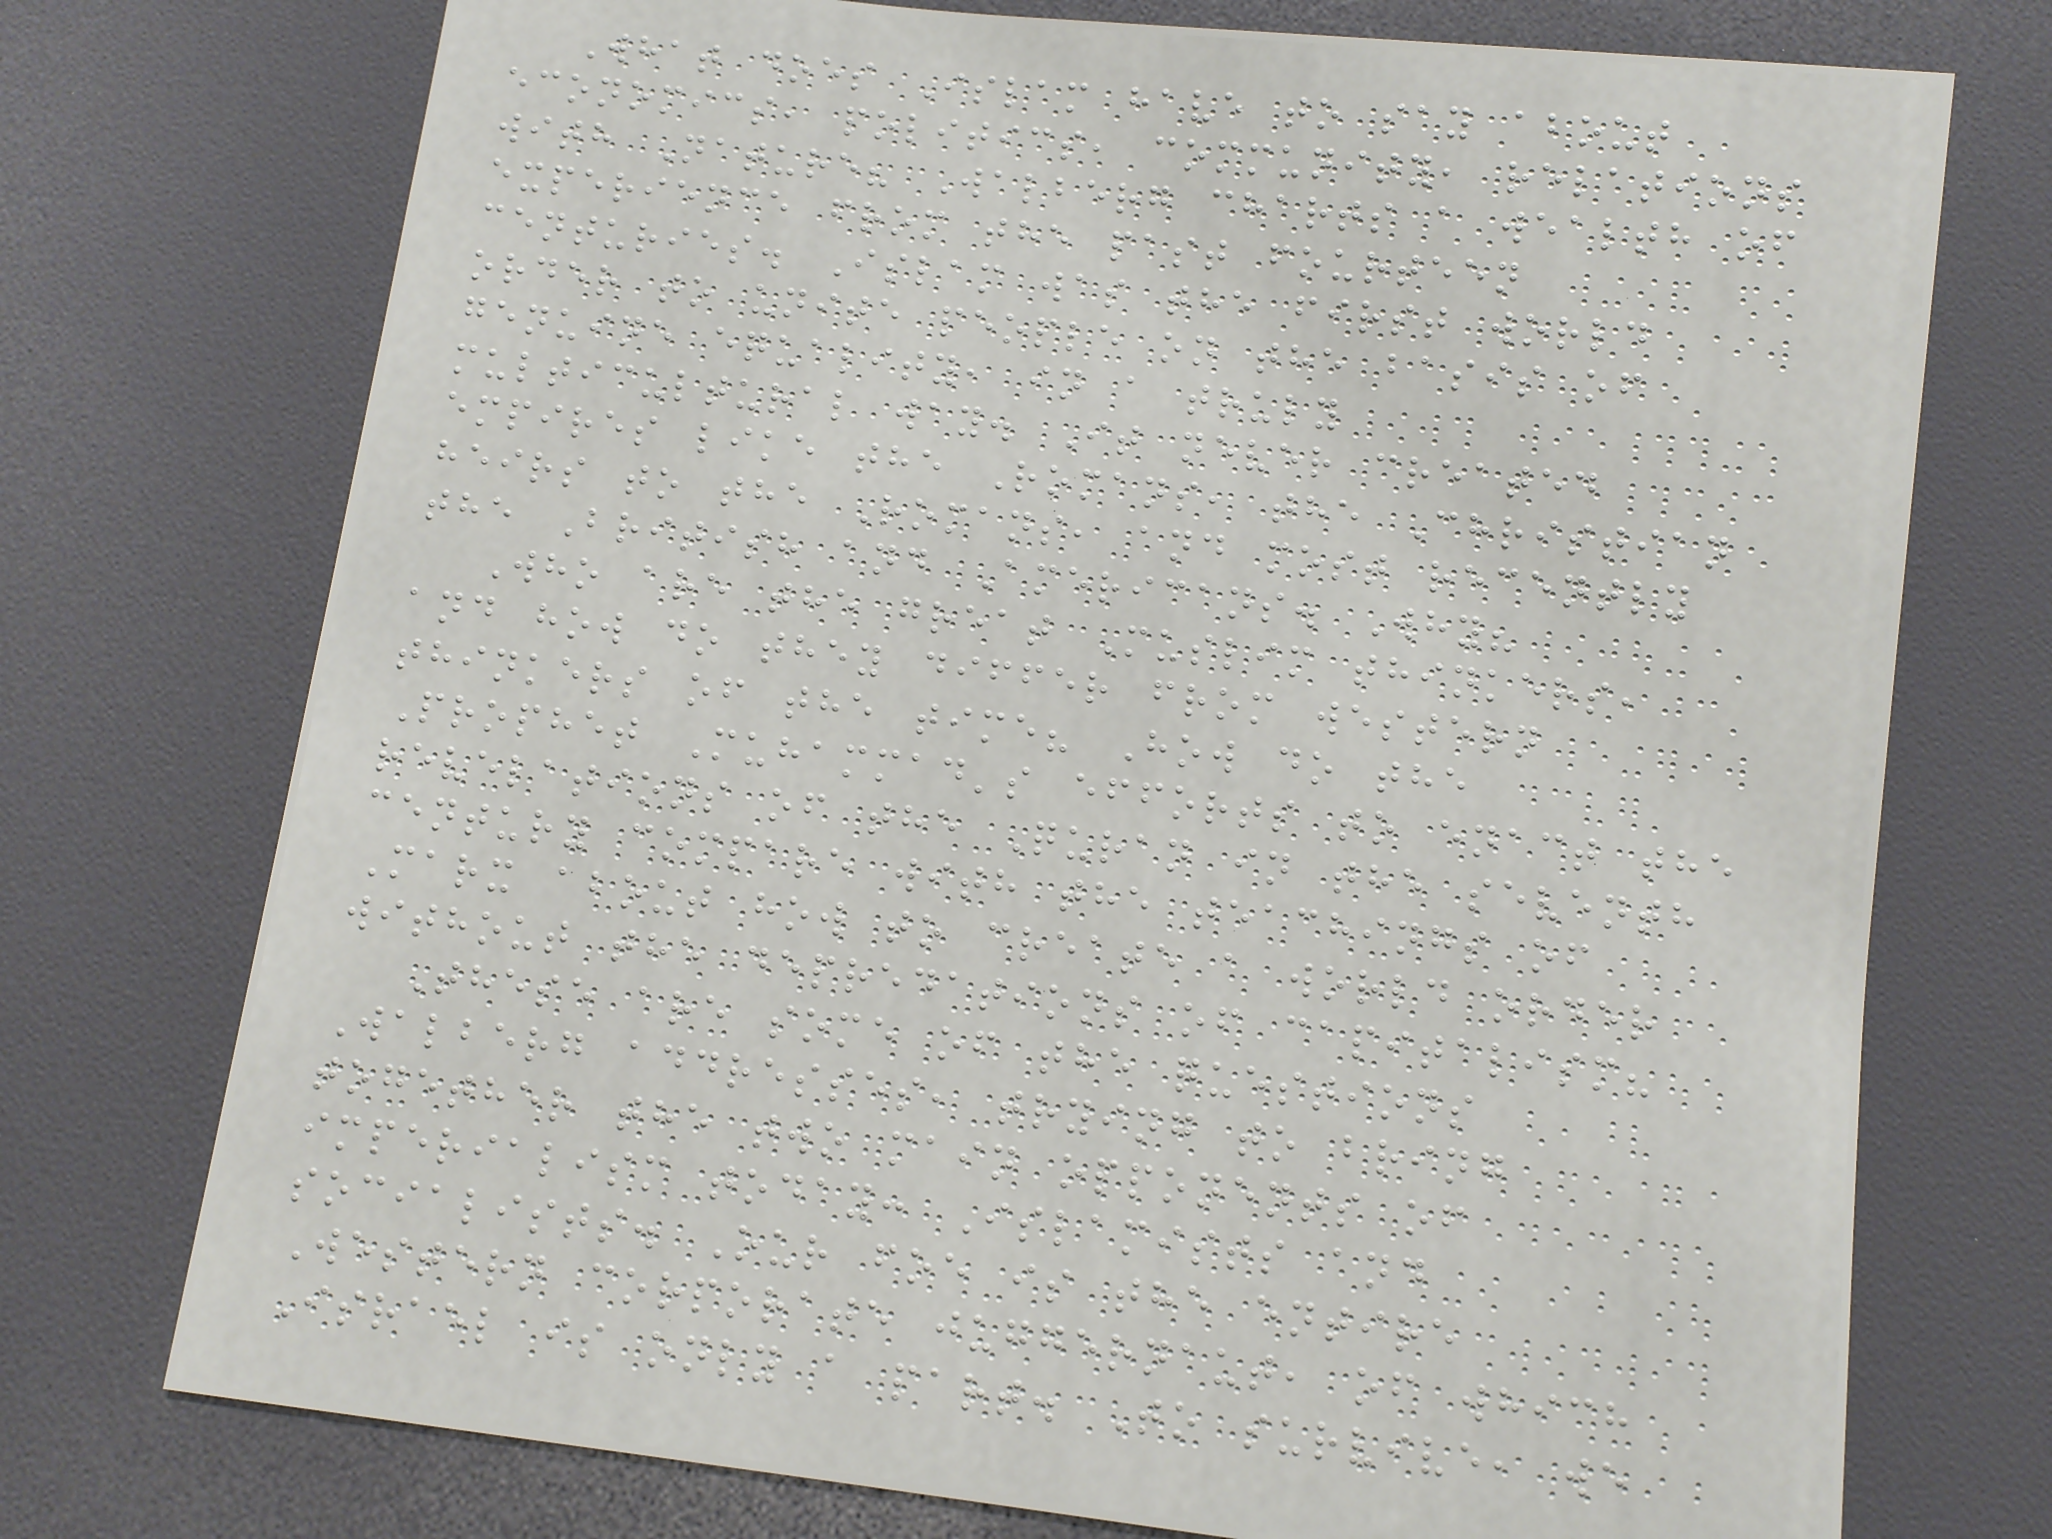What does Islam have to say about
economics, politics, community, relations
with Nature? Walberg charts a wealth of
experience from the past fourteen
centuries. Islam was the first world
order to unite people on the basis of
genuine equality, in a truly
multicultural way. It never created
empires like the Romans, the Christian
heirs to the Romans, and most recently
the British and Americans. Why?
Who are the great Muslim thinkers,
and how do they differ from western
thinkers of the time? How do the
Prophet Muhammad's efforts to enact the
revelations of the Quran in the seventh
century compare with the teachings of
Marx about how to create a world order
without the depredations of capitalism?
These are some of the questions
Walberg addresses, trying to bring
together the two main opponents of
imperialism today: Islamists and
socialists. Our foe is the entire
Western corporate juggernaut, of which
Israel is only a part. To survive, we
